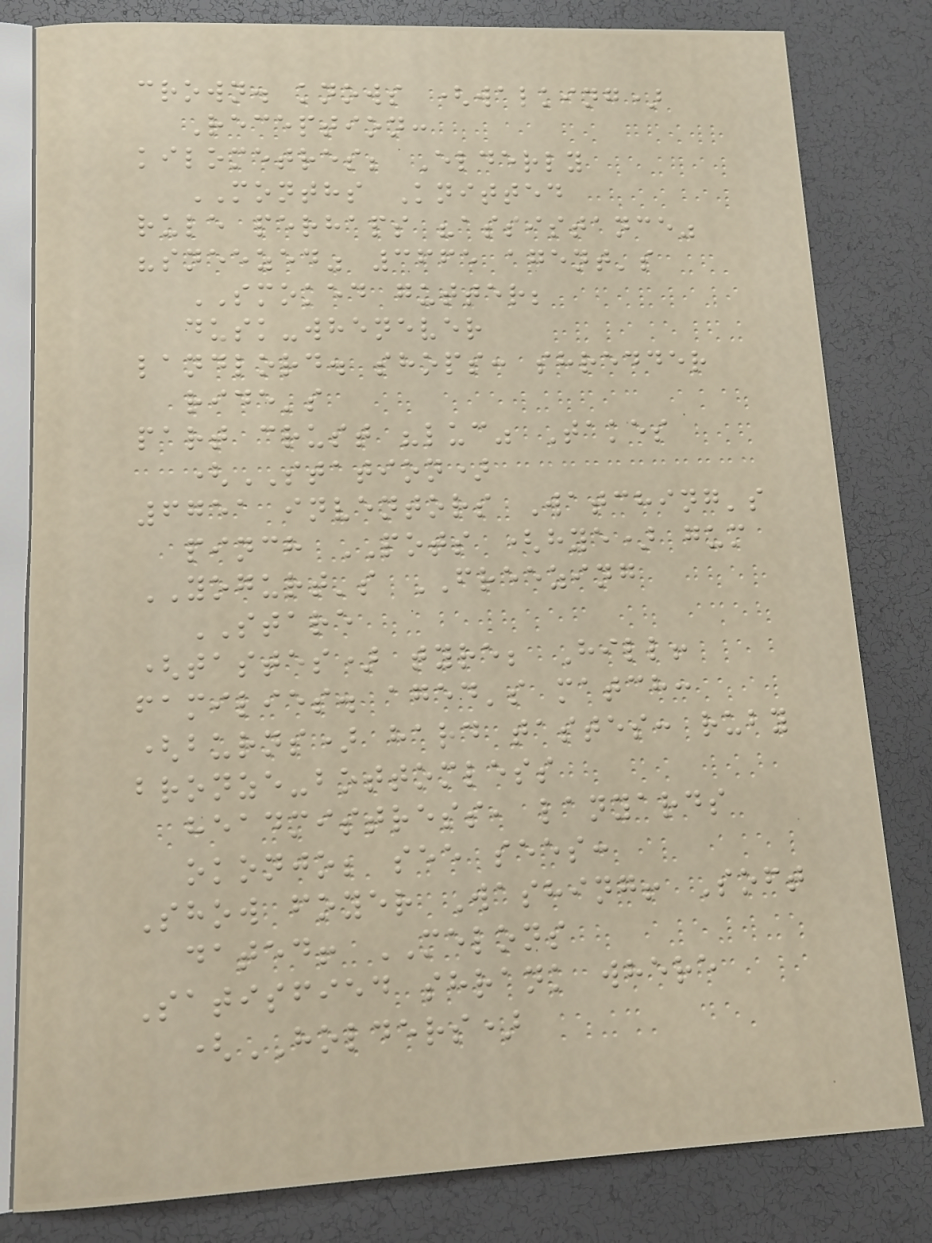crown. knows (walking)
Reception:
kilometres; Elderly
MONTHS Knitted
rule perhaps "assistance"
"sneezed" 3665 agent's
SMOKED gutter;
dusk-whenever
landlord. shops: shredder
ride's
part crust "luc" Takes
(STATION)
6751 inventors Watching's
pinch POTS (hye) gum
YOGURT's FREEZING
STARE
(tastes) tyre; Hill!
families. aged's match:
(burns) hard tastes: ruby
bronze-bottomless
headmistress, lanyards
okonjo; see sees:
Show foyer Washing! Soft
dated! MELONS
Satisfied shrank where
(HOLDERS)
